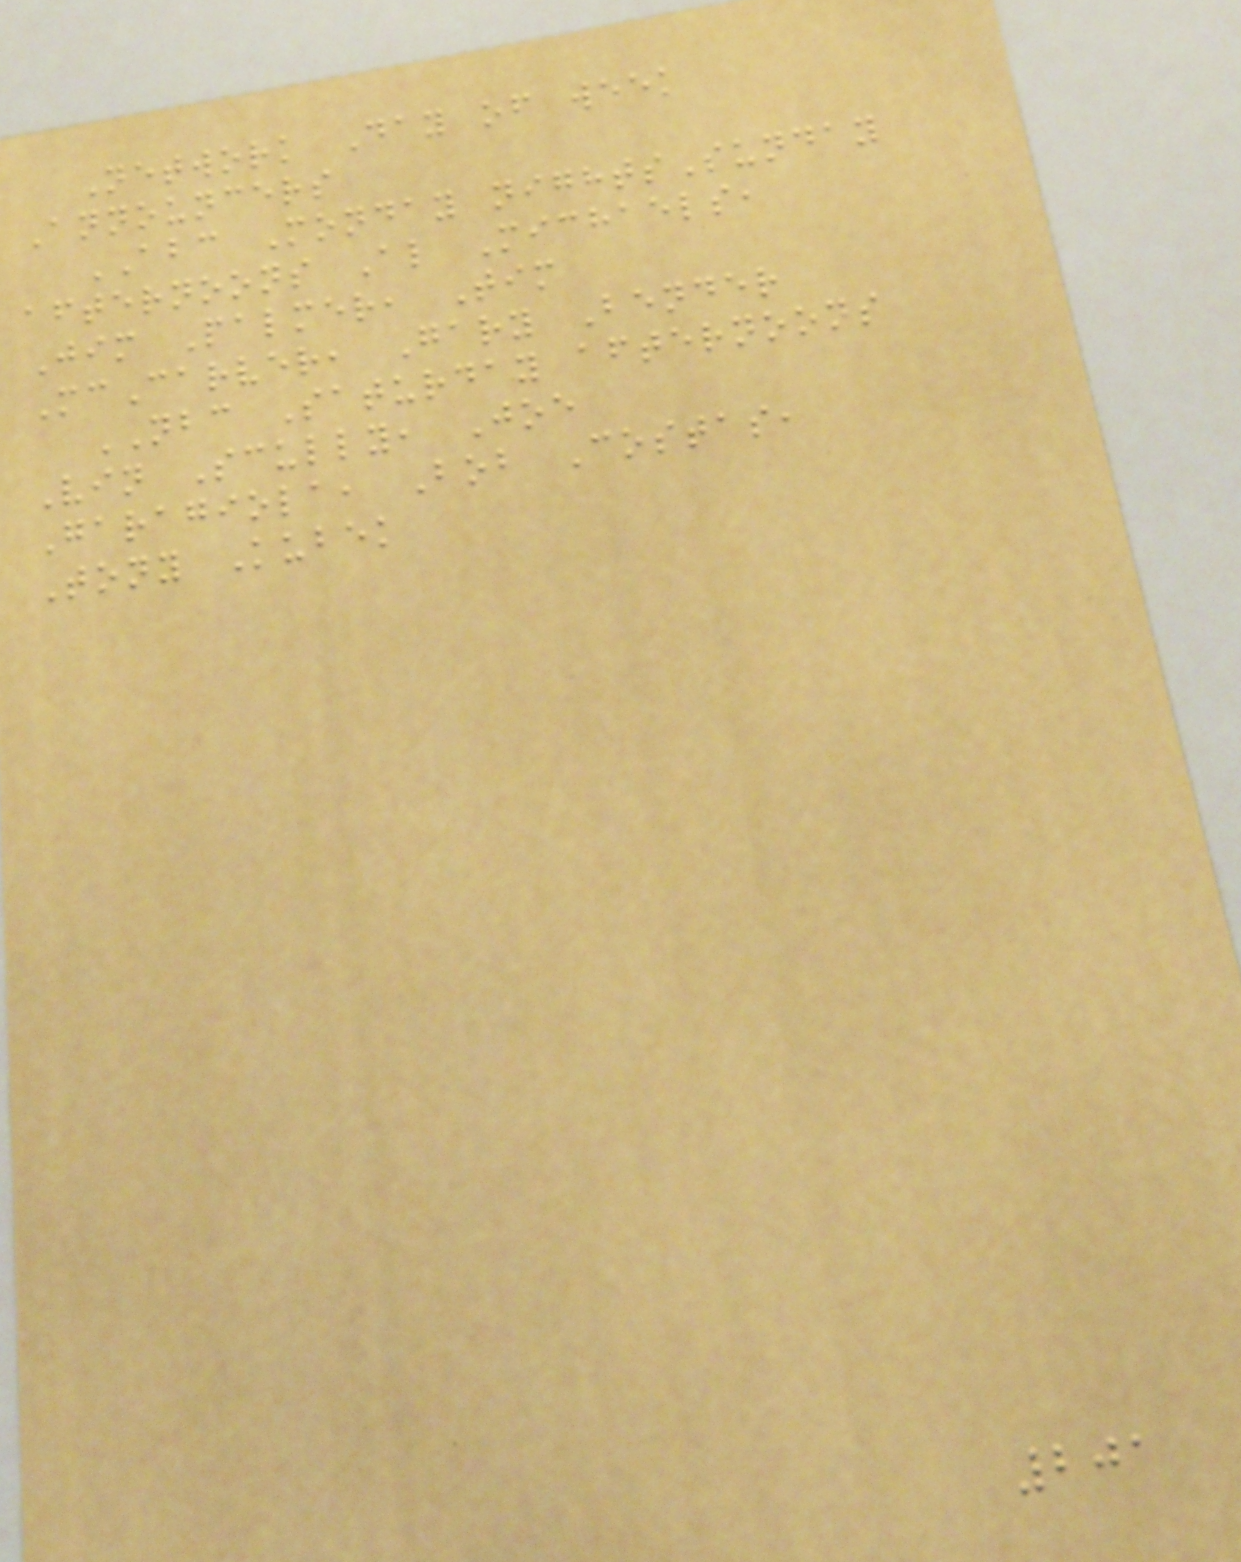Network Day of week
Announcers
ABC Monday nightsSunday
afternoons Al Michaels,
Jim Palmer, Tim
McCarver, Gary Bender
NBC Saturday afternoons
Vin Scully, Joe
Garagiola, Bob Costas,
Tony Kubek
201
